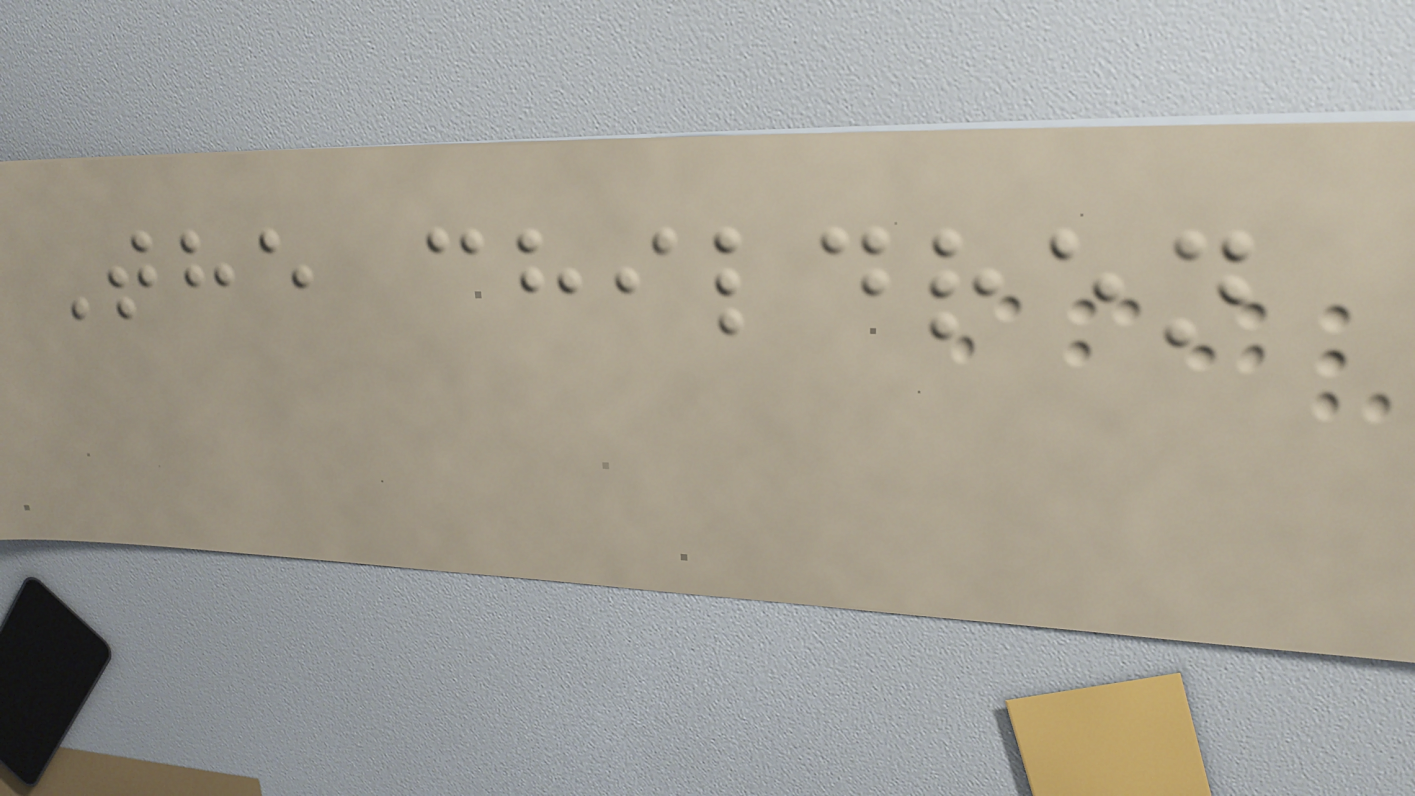The children
